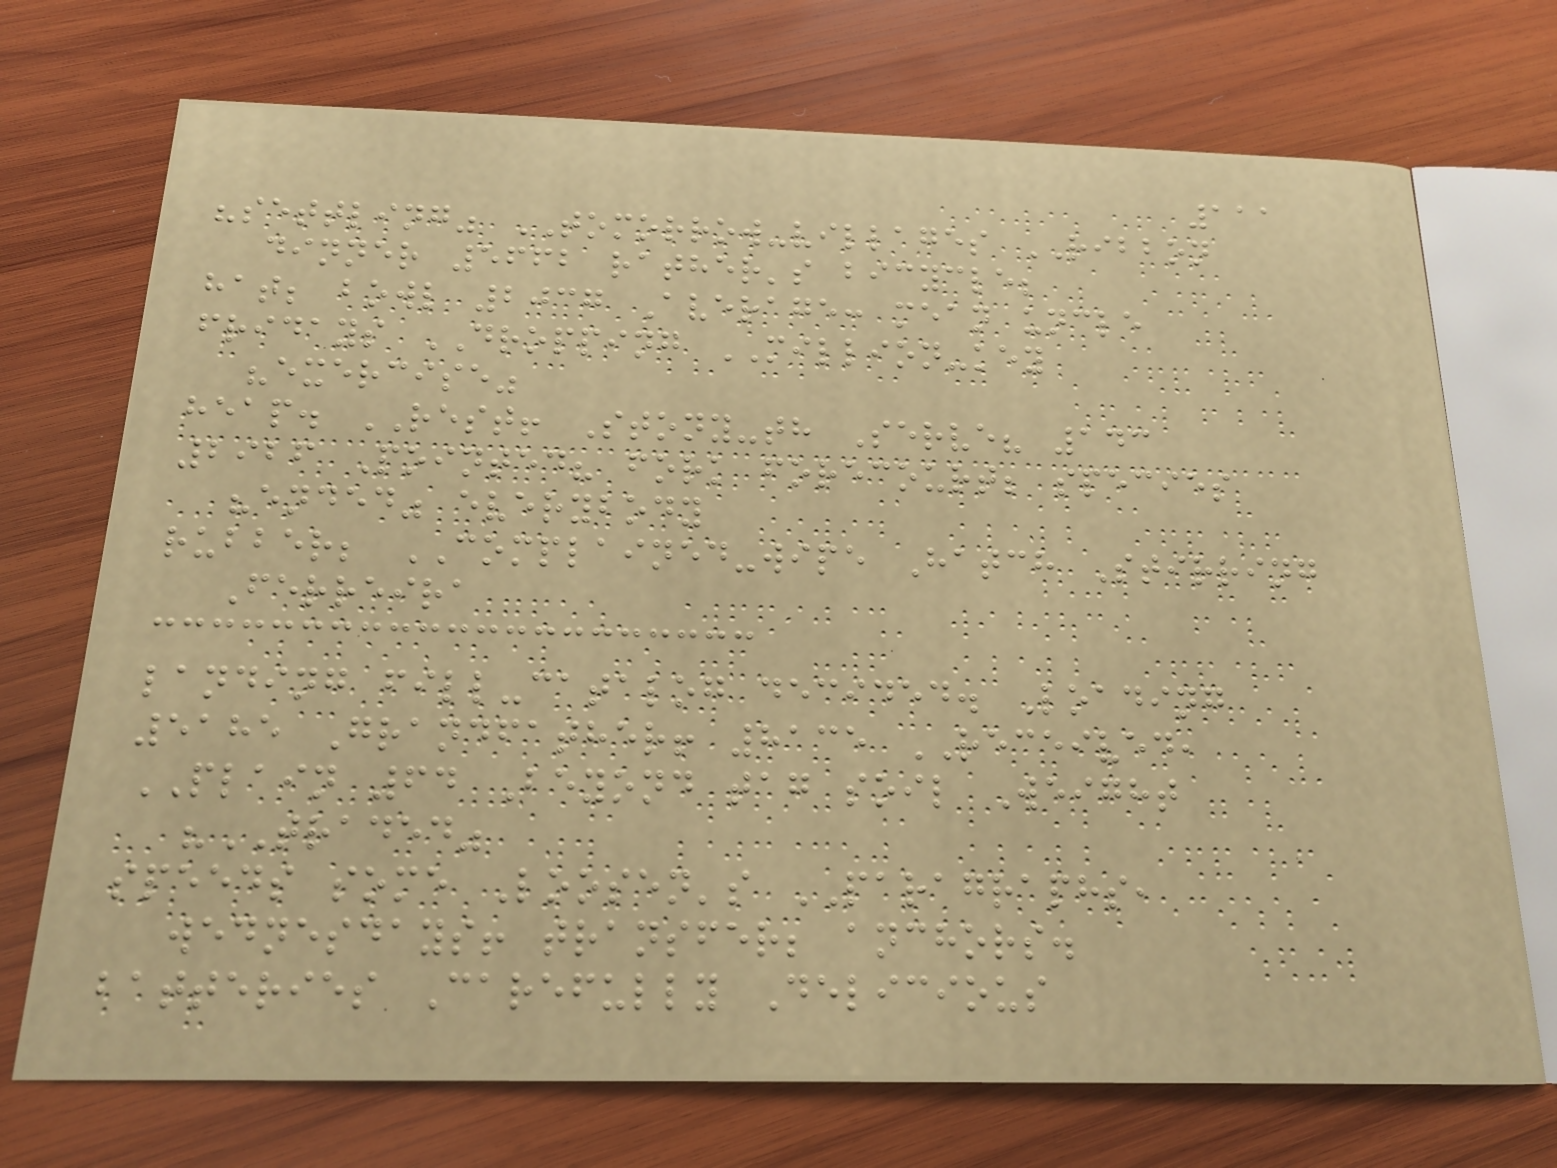111
"settling" TOMORROW-villages RIBBON
dinner 5662 rather's bicycle;
hat; bowl 2037 Average: mean uncle
fridays DROPPING MILLION-key
"exercise"
heap. REST! Stony-th Serve? 143
2926 Pointed? fork forecourt; species
"ended" everybody
rubber; COMPLAINED-wipe Hatch Stirring
Ferreira
landing fill-catalog decided. Loading
5185 Grandfather! 8135 RECEIVED,
PLAIN 64 Beyond tag soil Weight
"TRADED"
speeds some Loosen's PARAGRAPHS,
wednesdays! transfer; anchors.
batteries Carefully Delicious
